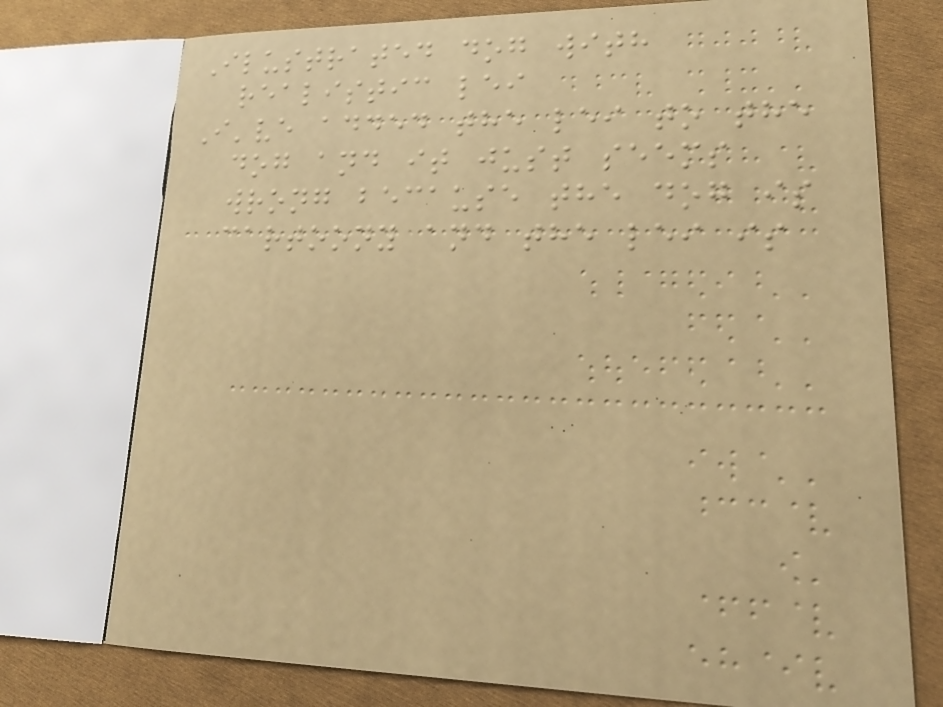Ilustrated dog with
realistic lei
I've added the lei to the
dog and it just seems
wrong because the dog is
cartoony and the lei is
